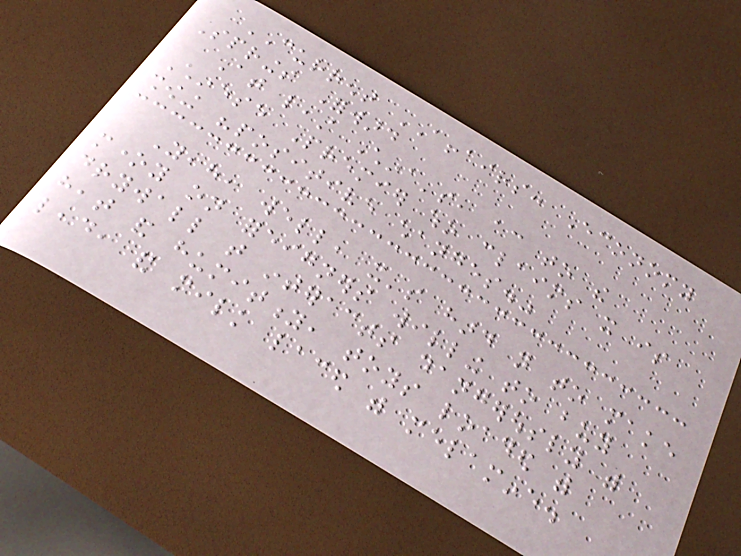CURRENT AFFAIRS: Economy
Springs Forward
At least China's, according to the
Chinese Premier who claims it is
showing "positive changes."
Yeah, well, it's hard not to make
money on foreigners willing to buy
drywall that interacts dangerously with
heat and humitity, toys loaded with
lead, and milk laced with melamine.
